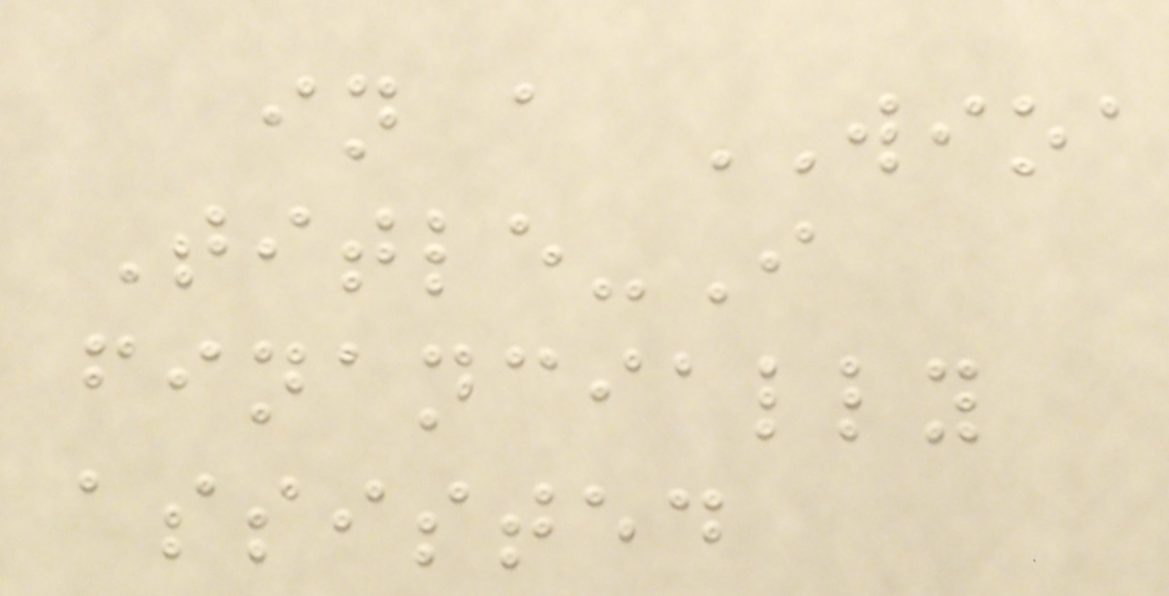in a WIOA
Title-I
financially
assisted
